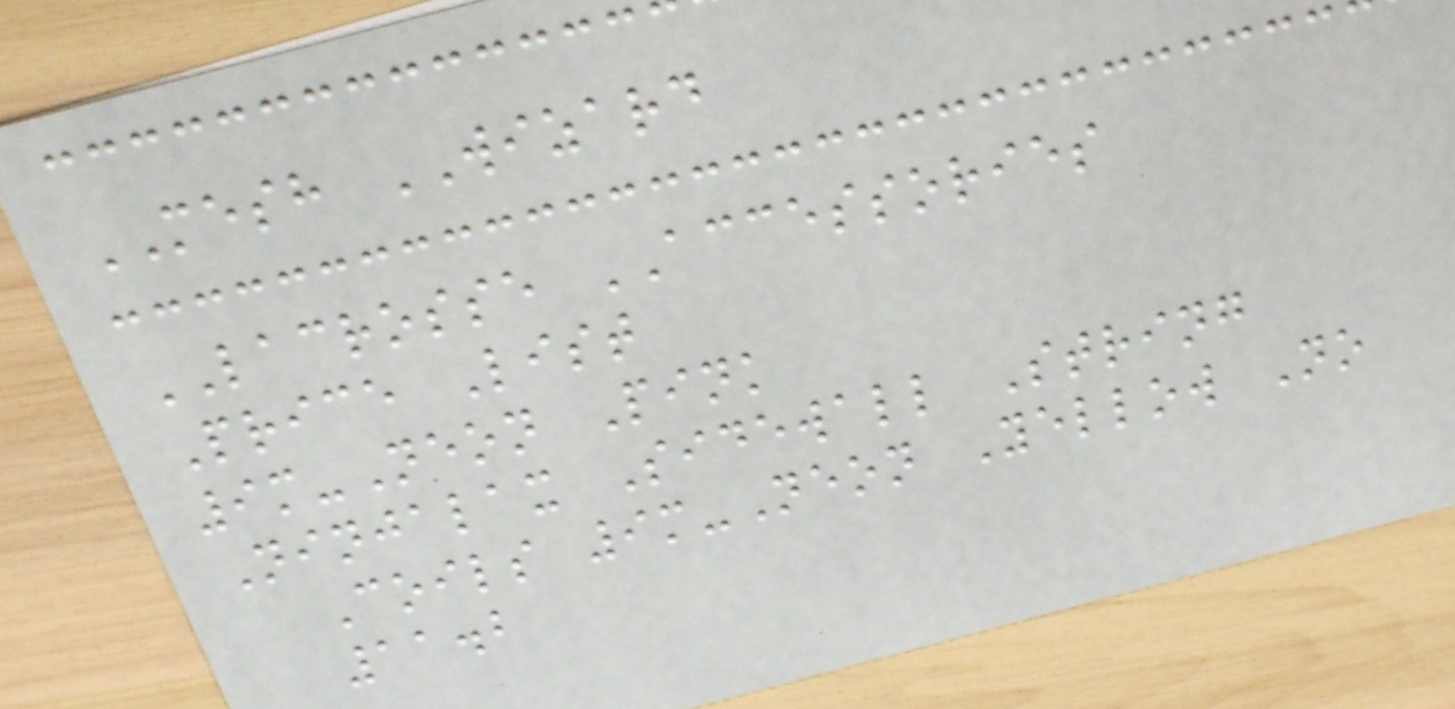MESH WIZARD
LACROSSE ACCESSORIES
Price List
9m-Neon Pink
Ninjalax Sidewall String
Coils 9m-Neon Yellow No
11.2
